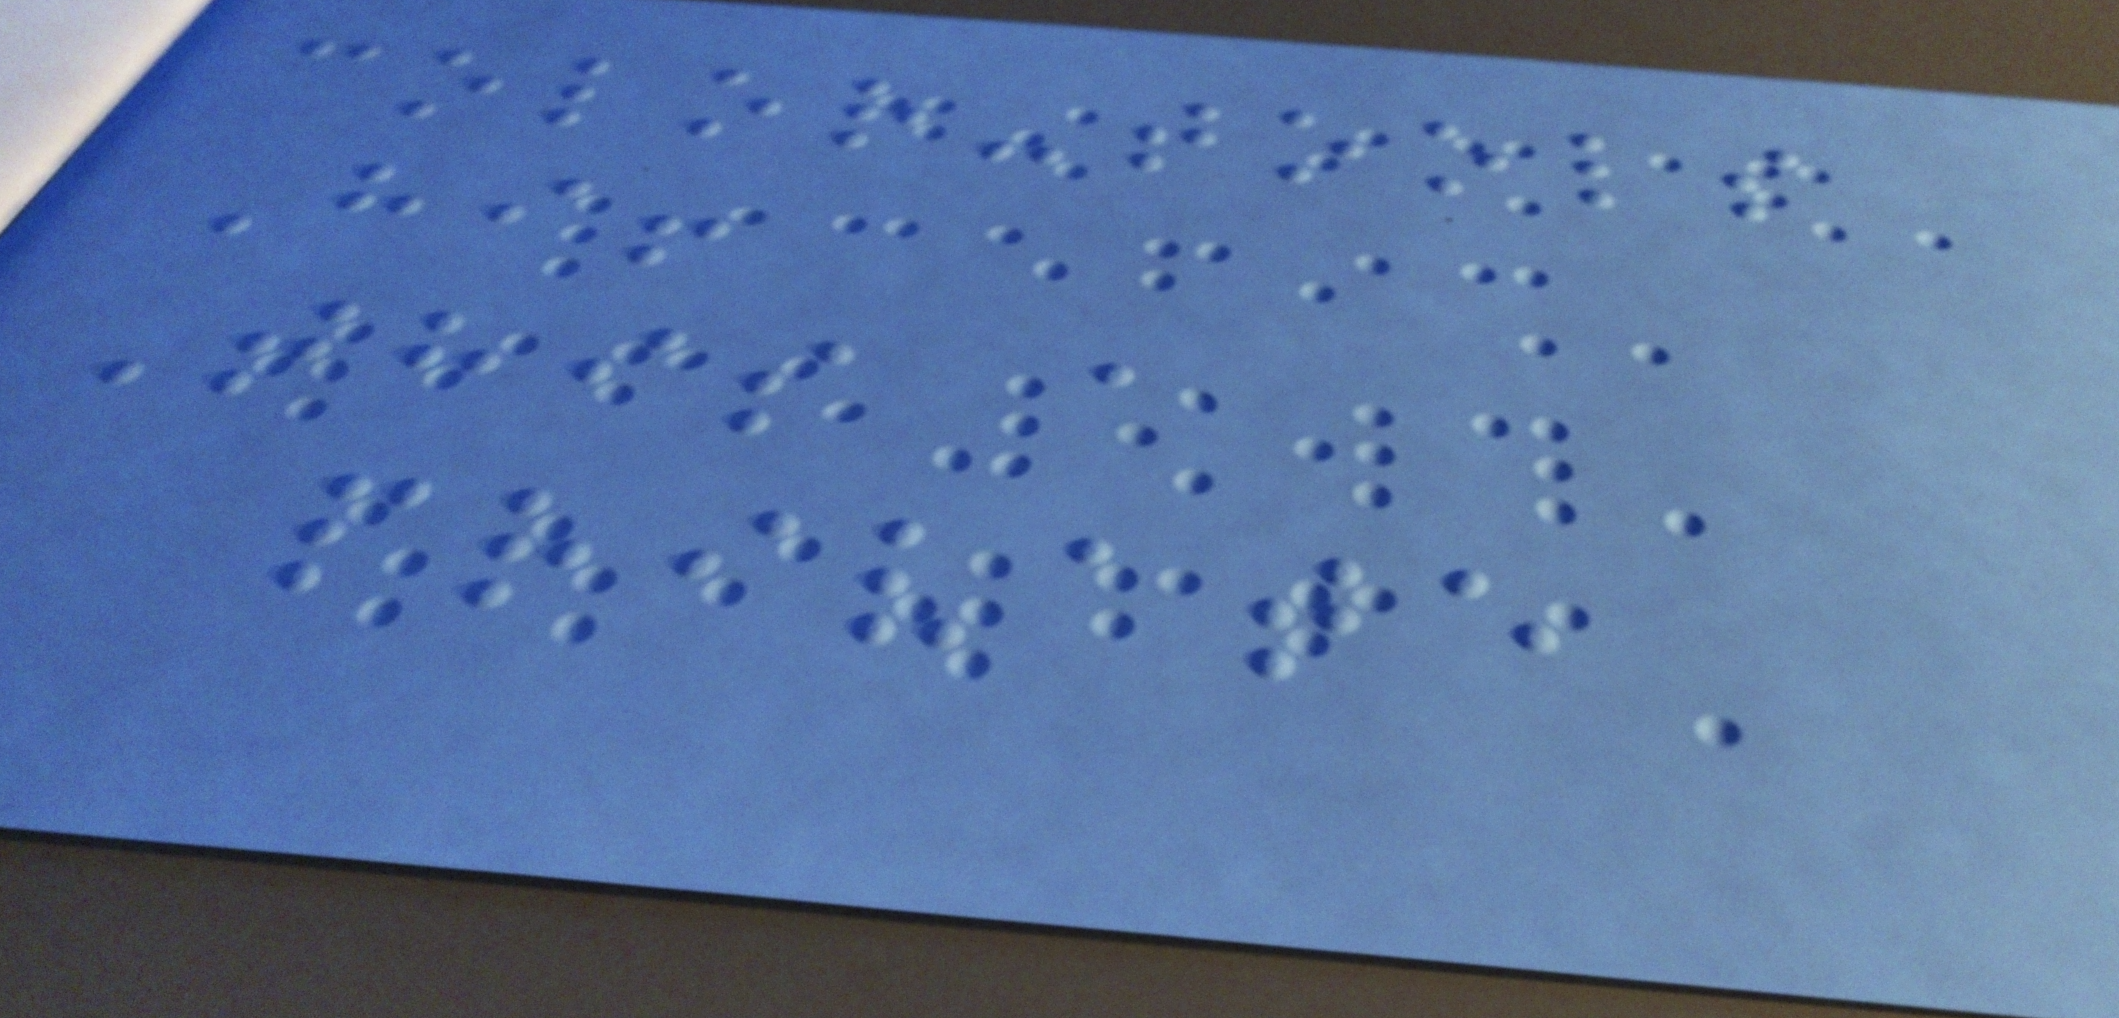color-tools
Hi!
This a
private
